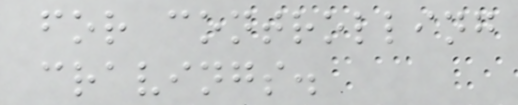for controlling
cravings.
